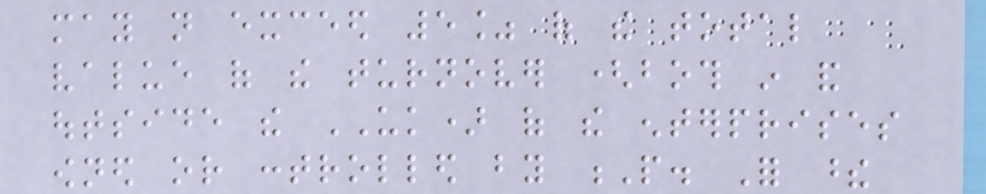may not exceed 5% of the total
value of the turnover (both in and
outside the UK) of the enterprises
owned or controlled by P. For these
